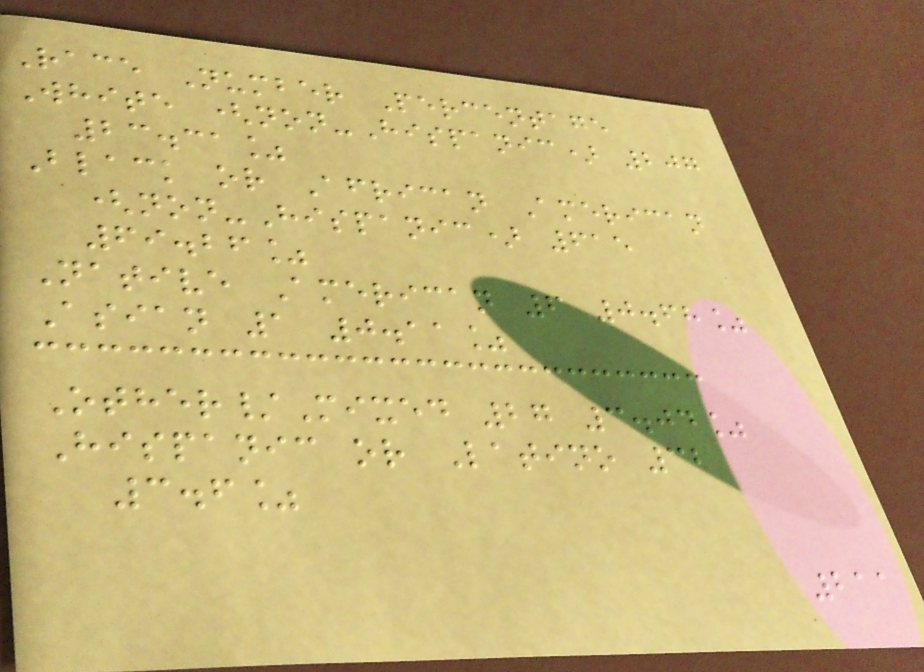Race Number Percentage
White (non-Hispanic) 207
23.31%
Black or African American
(non-Hispanic) 615
69.26%
Native American 6 0.68%
Asian 1 0.11%
Other/Mixed 27 3.04%
Hispanic or Latino 32
3.6%
211
